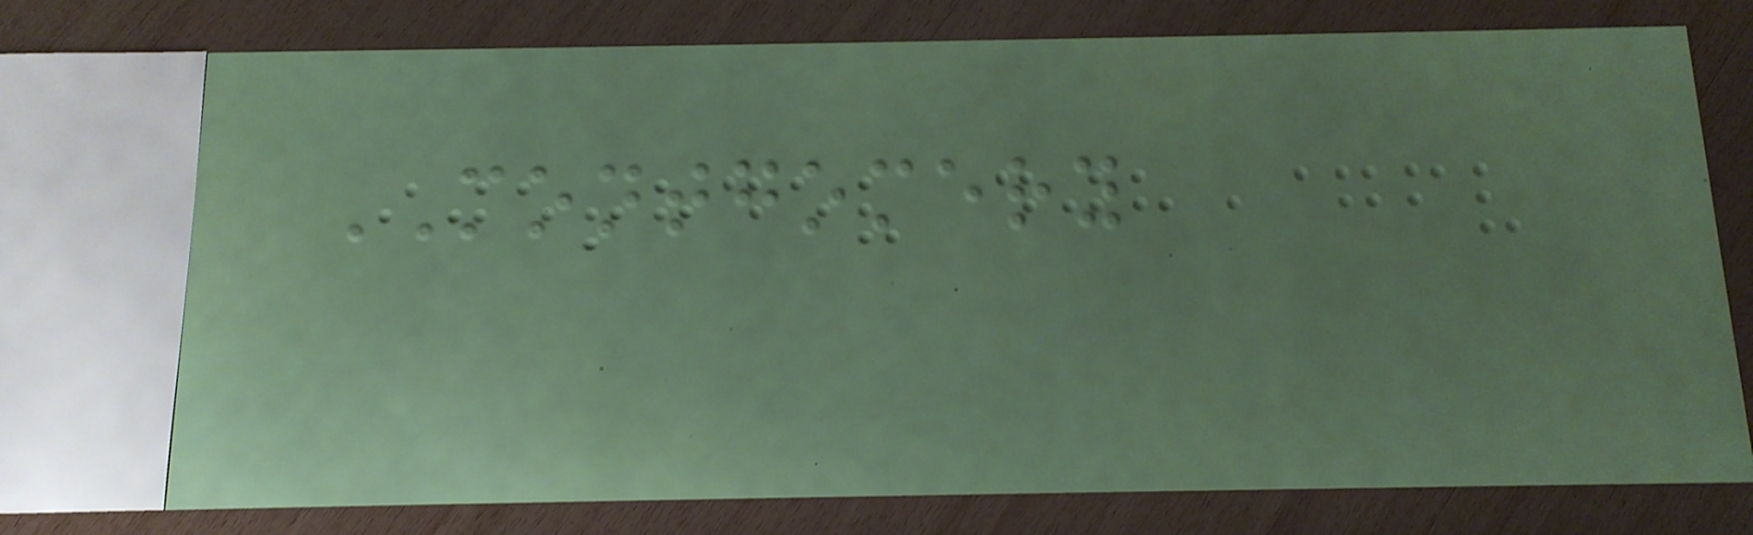MONTGOMERY
